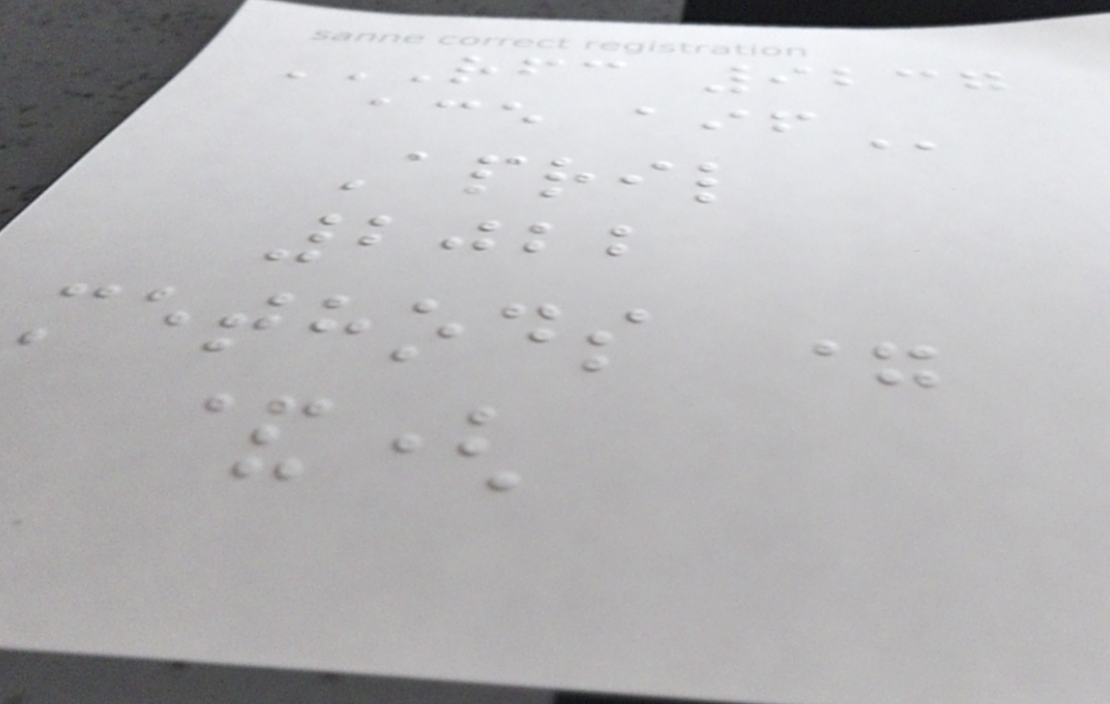RFC 9237
ACE AIF
April
2022
methods =
&(
